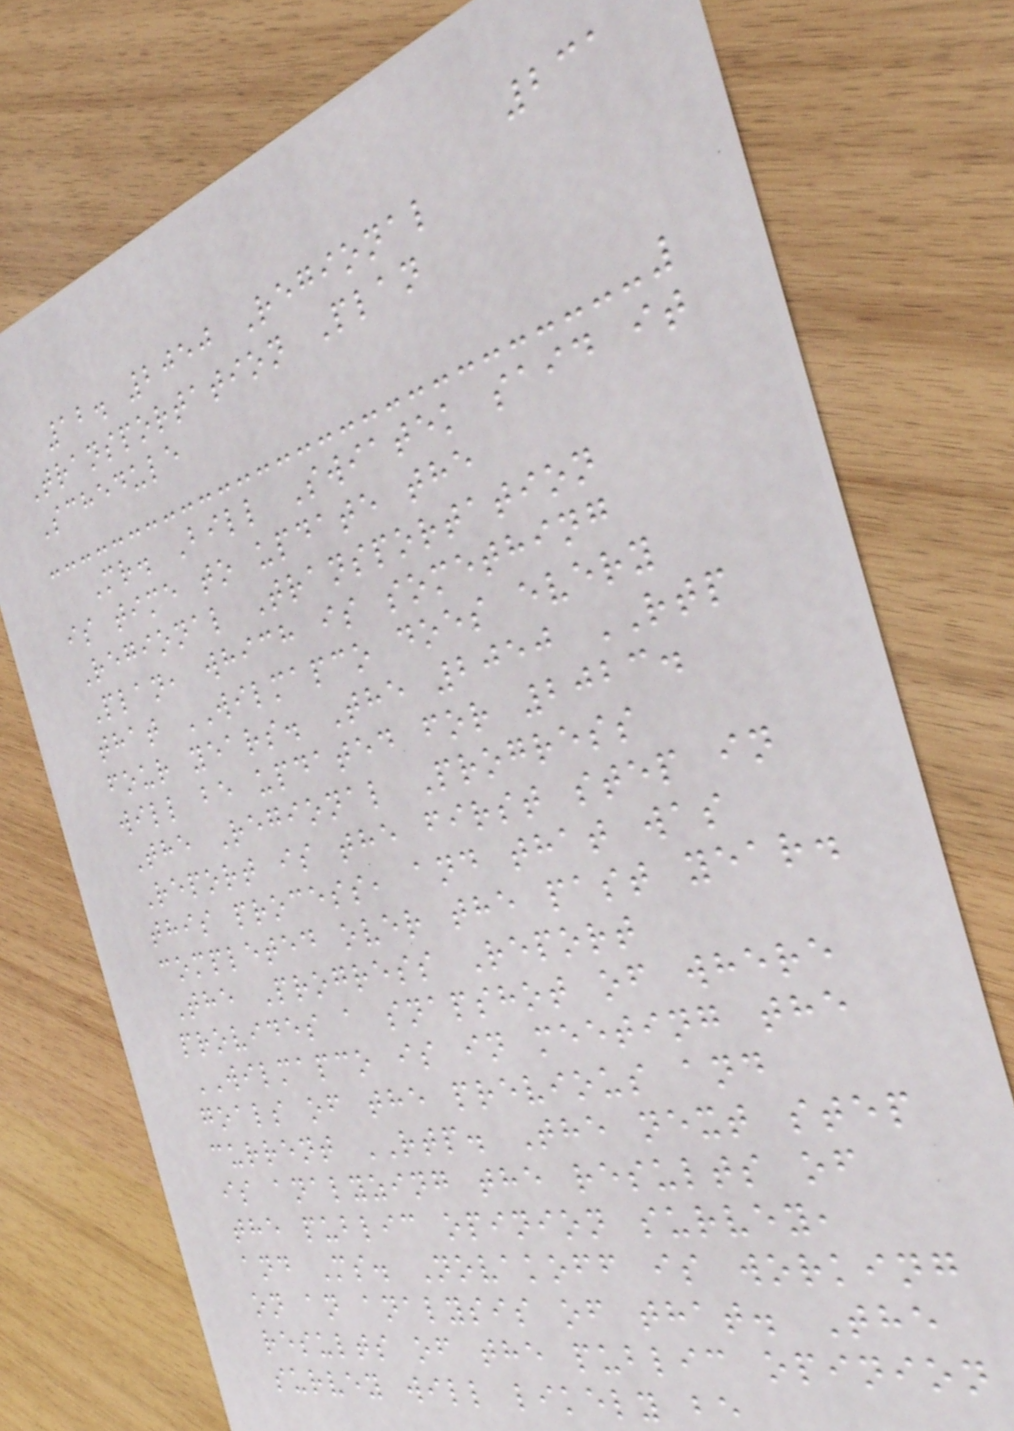231
12. 2050 Regional
Transportation Plan
Schedule
Mr. Bill Swiatek said it
is time to update the
Regional Transportation
Plan, which is something
that WILMAPCO does every
four years. The 2050 RTP
will be updated for 2023.
The Regional Progress
Report is the first step in
this process, and that was
completed over the past year.
The Progress Report
provides a snapshot of where
WILMAPCO is in meeting the
goals of the previous and
current RTP. The next step
is analyzing the results of
the public opinion survey,
and Ms. Novakoff is working
on an analysis of that. The
results of the public opinion
survey will likely be
